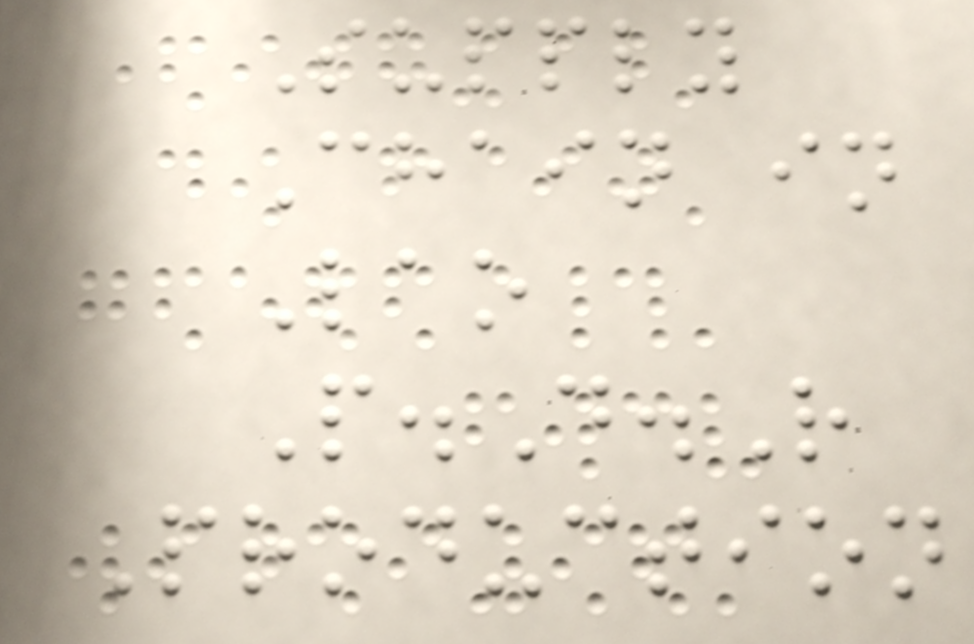Supply
Chain in
Lao
P.D.R
Production
